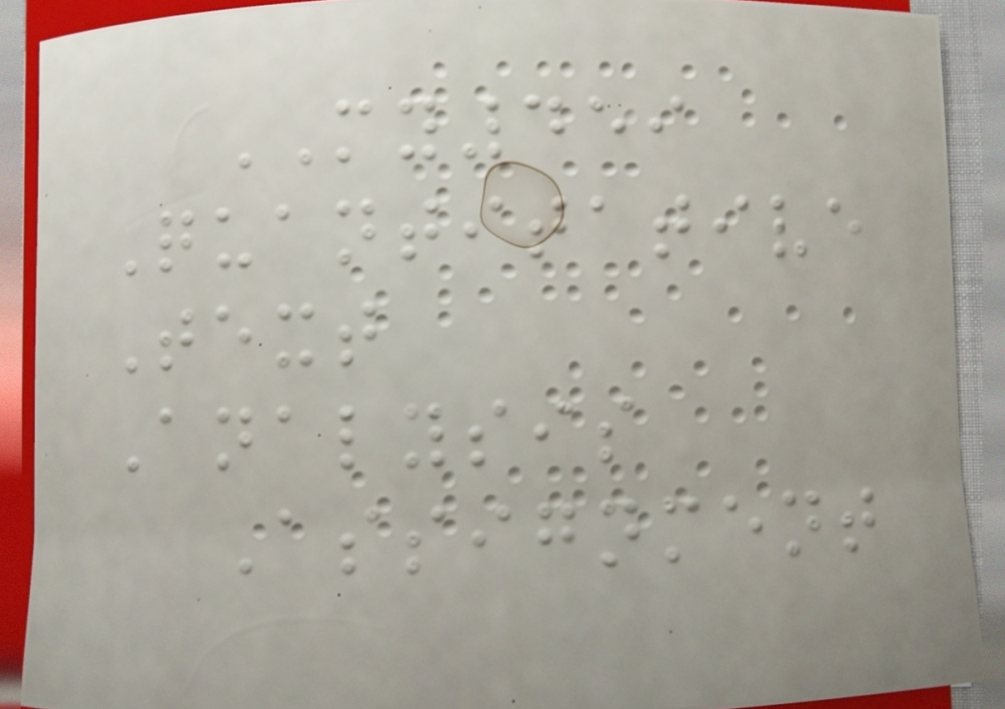MY459
Quantitative
Text
Analysis
Assignment
